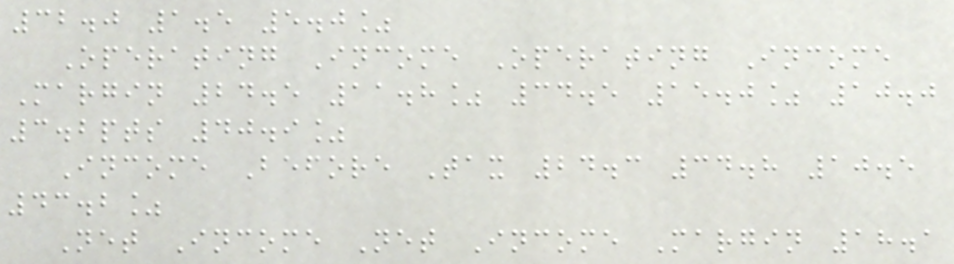32.0 1.5 5.0%
Operating Income Operating Income
Margin 24.5 11.8% 34.5 15.0% 10.0
3.2pts 40.9%
Income Before Tax 24.3 34.8 10.5
43.2%
Net Income Net Income Margin 18.1
